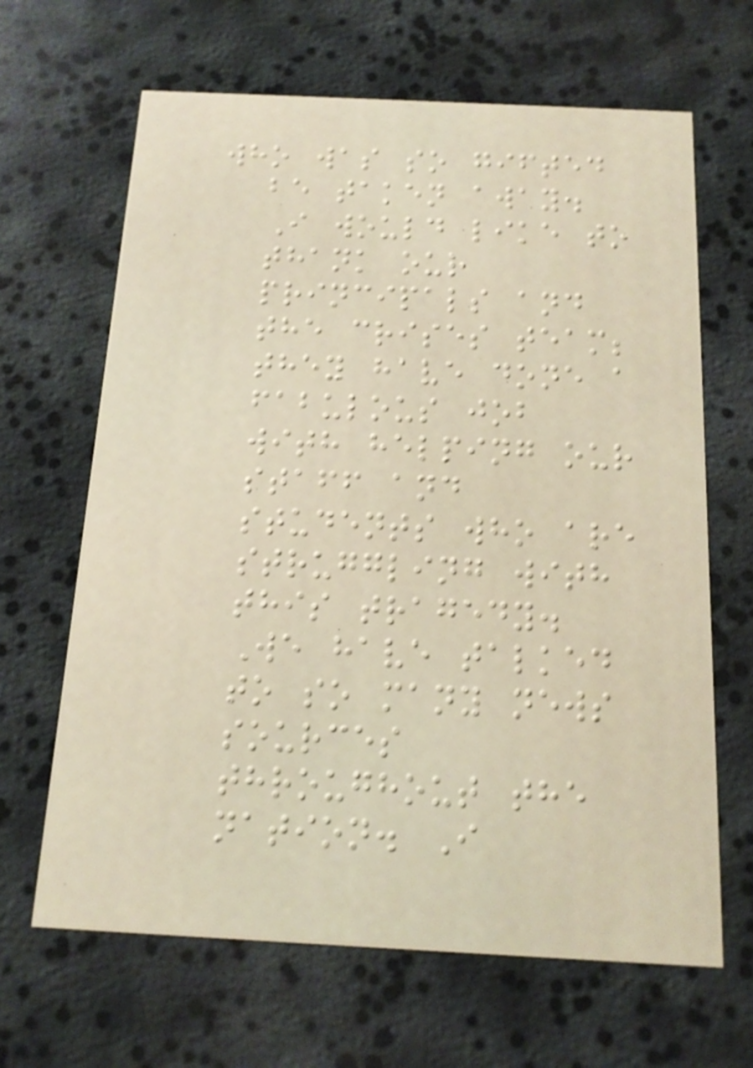who was so gifted
be taken away.
I would like to
thank our
principals and
the crises team;
they have done a
fabulous job
with helping our
staff and
students who are
struggling with
this tragedy.
We have talked
to so many news
sources
throughout the
nation. I
